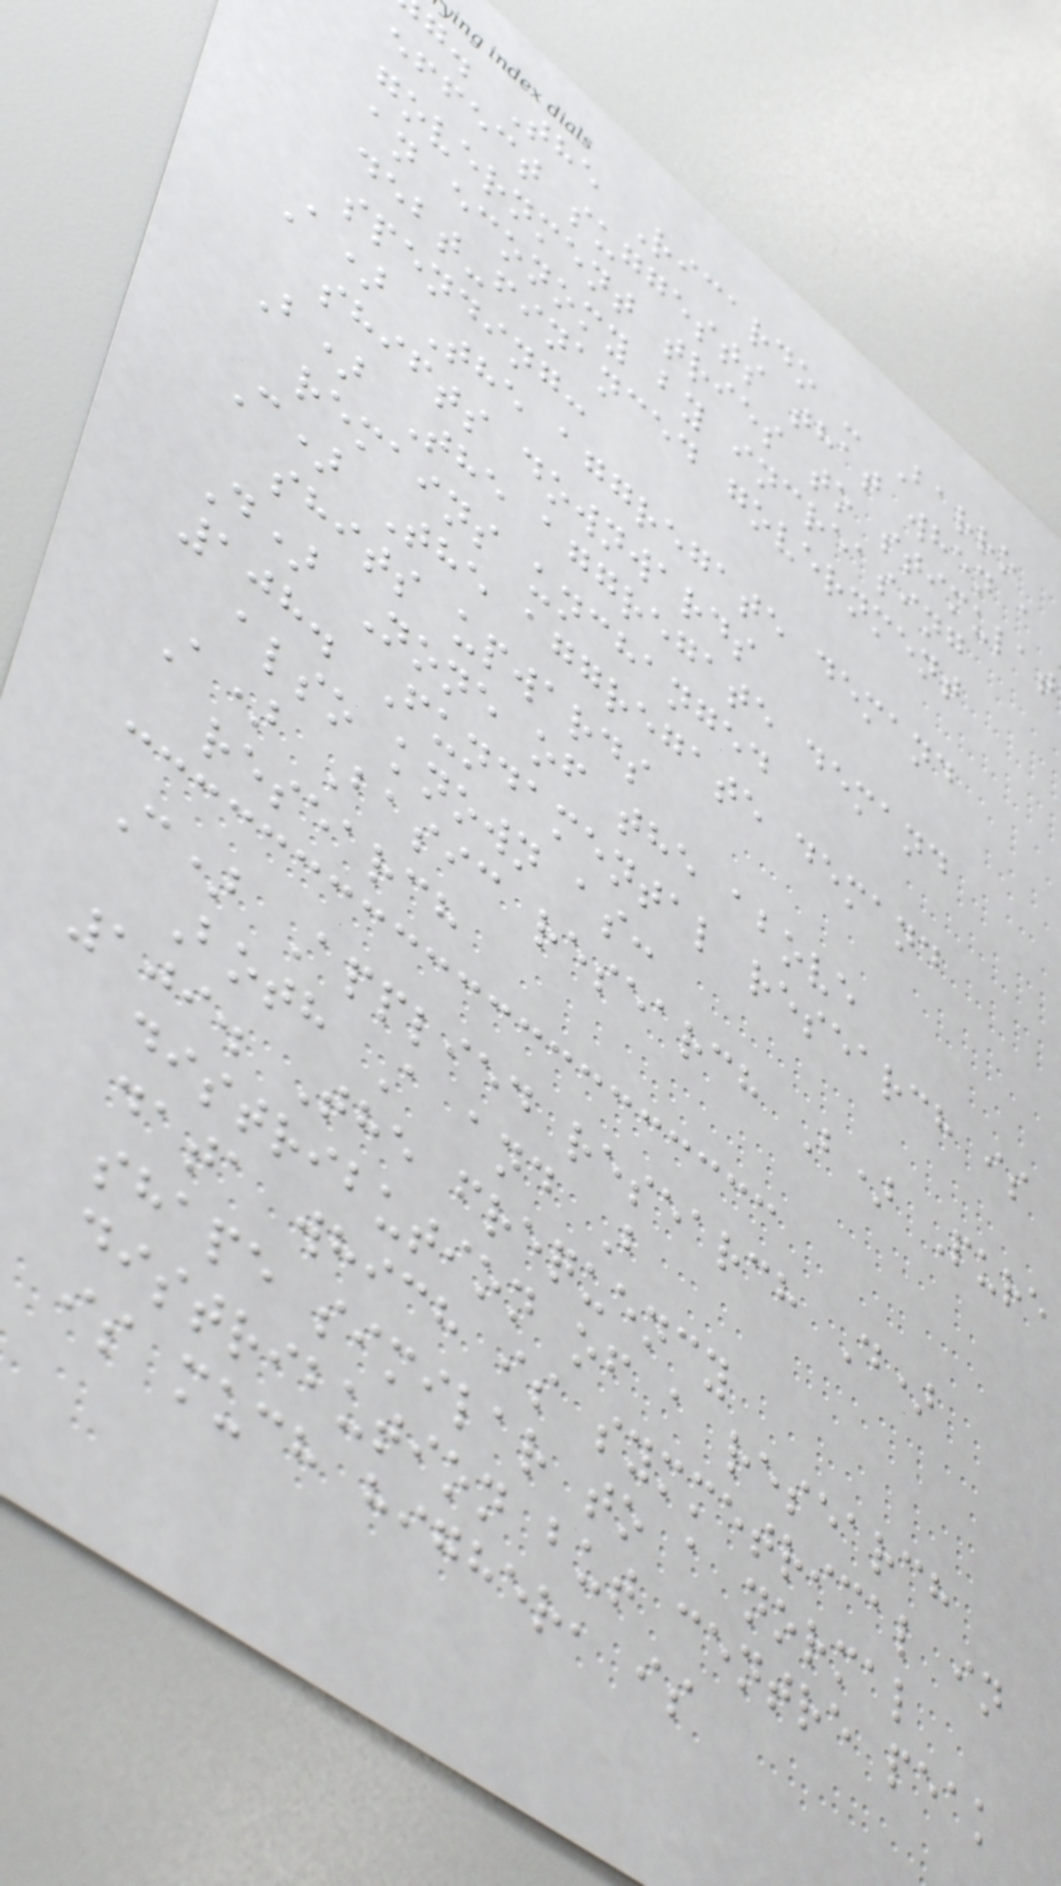g. The Ricardo - Barro
effect suggests that when a
government tries to stimulat
an economy by increasing
debt-financed government
spending:
A) The aggregate demand
shifts downwards
B) The aggregate demand
remains unchanged
C) The aggregate demand
shits upwards
D) None of the above
108. Fundamental research is
also known as:
A) Basic research B) Pure
research
C) Applied research D)
Both A and B
109. The frequency
distribution of a research
data which is symmetrical in
shape similar to a normal
distribution but centre peak
is much higher, is
